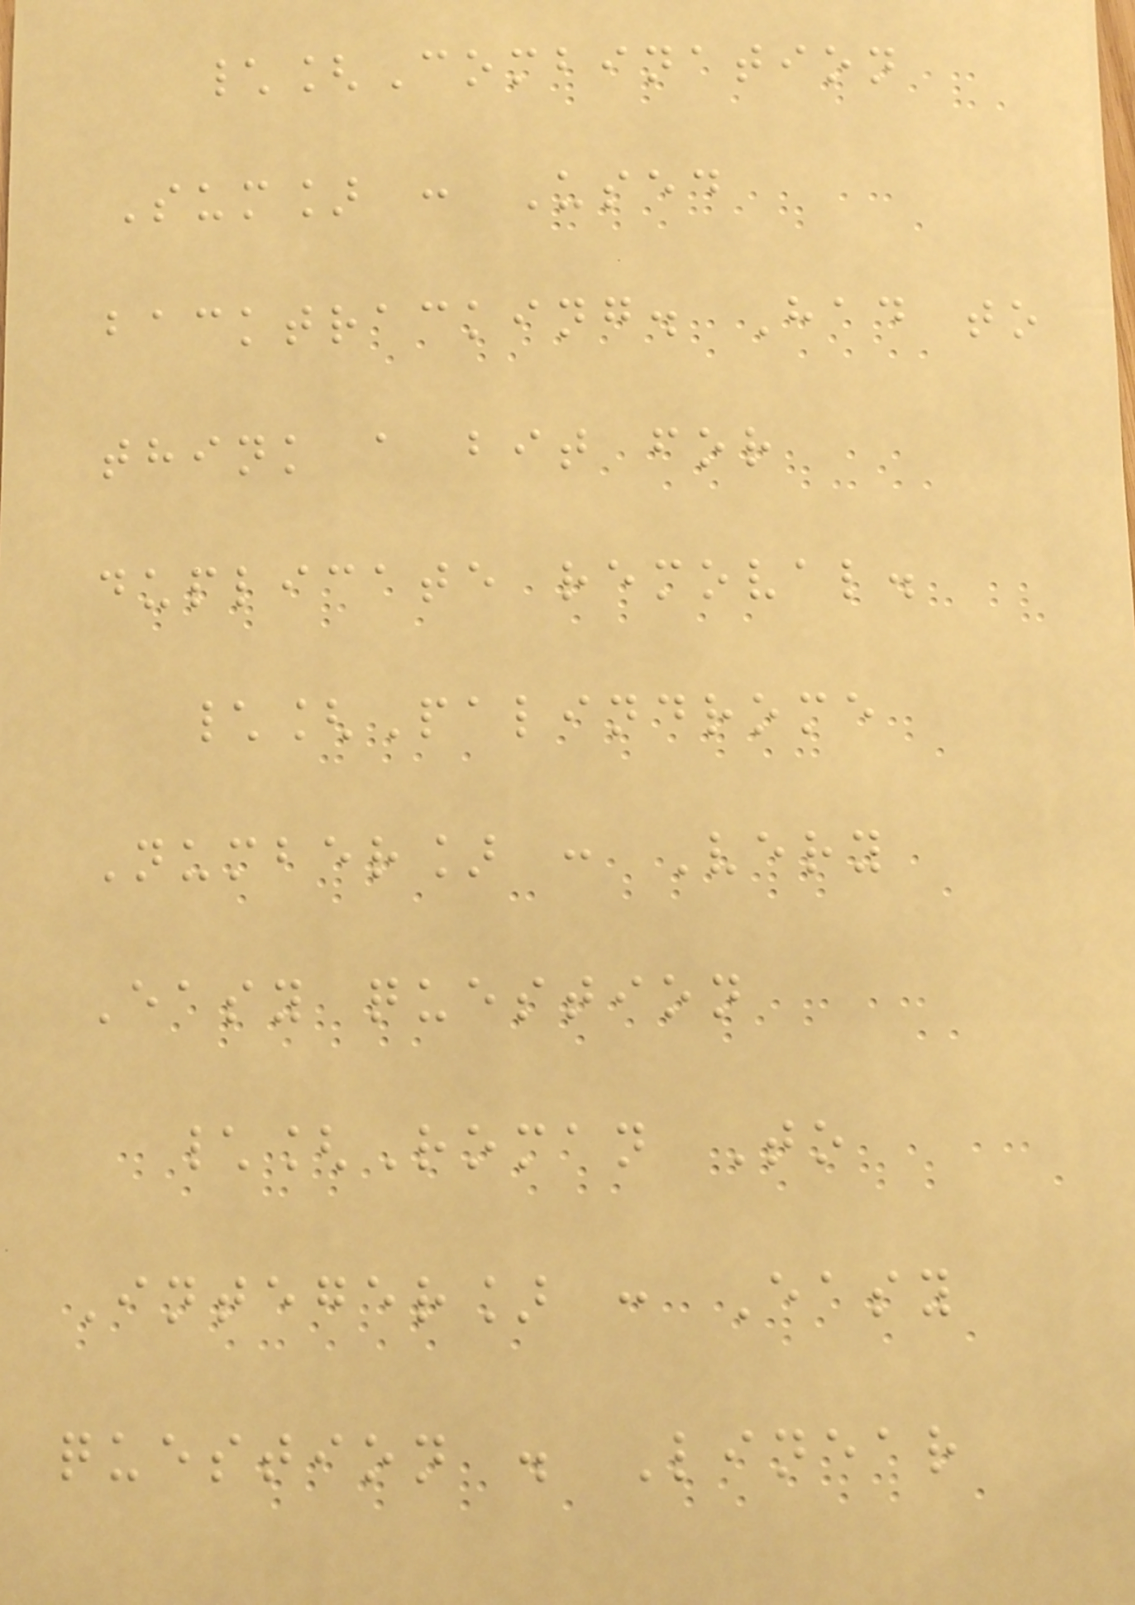\[Combination
Sum] : Used
backtracking. Had to
think a bit for
duplicate removal.
\[Palindrome
Number] : Very
Easy question
\[Roman To
Integer] : Easy
question . Linear
